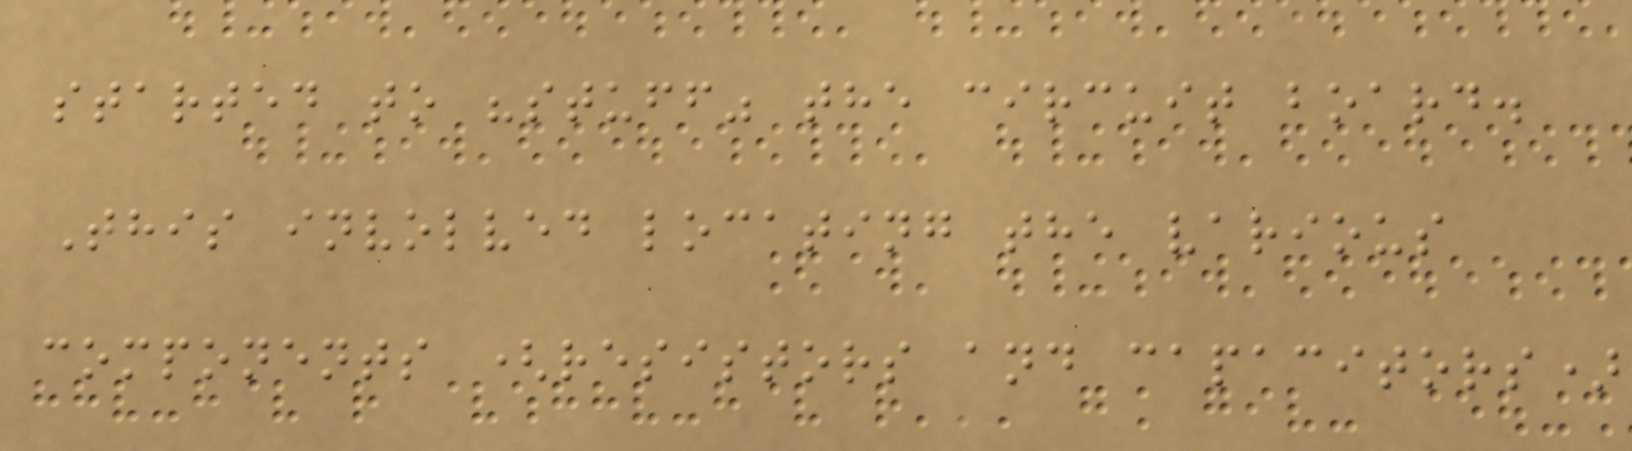started to "stuff" the circuit board.
This involved locating the various
components (resistors and capacitors)
